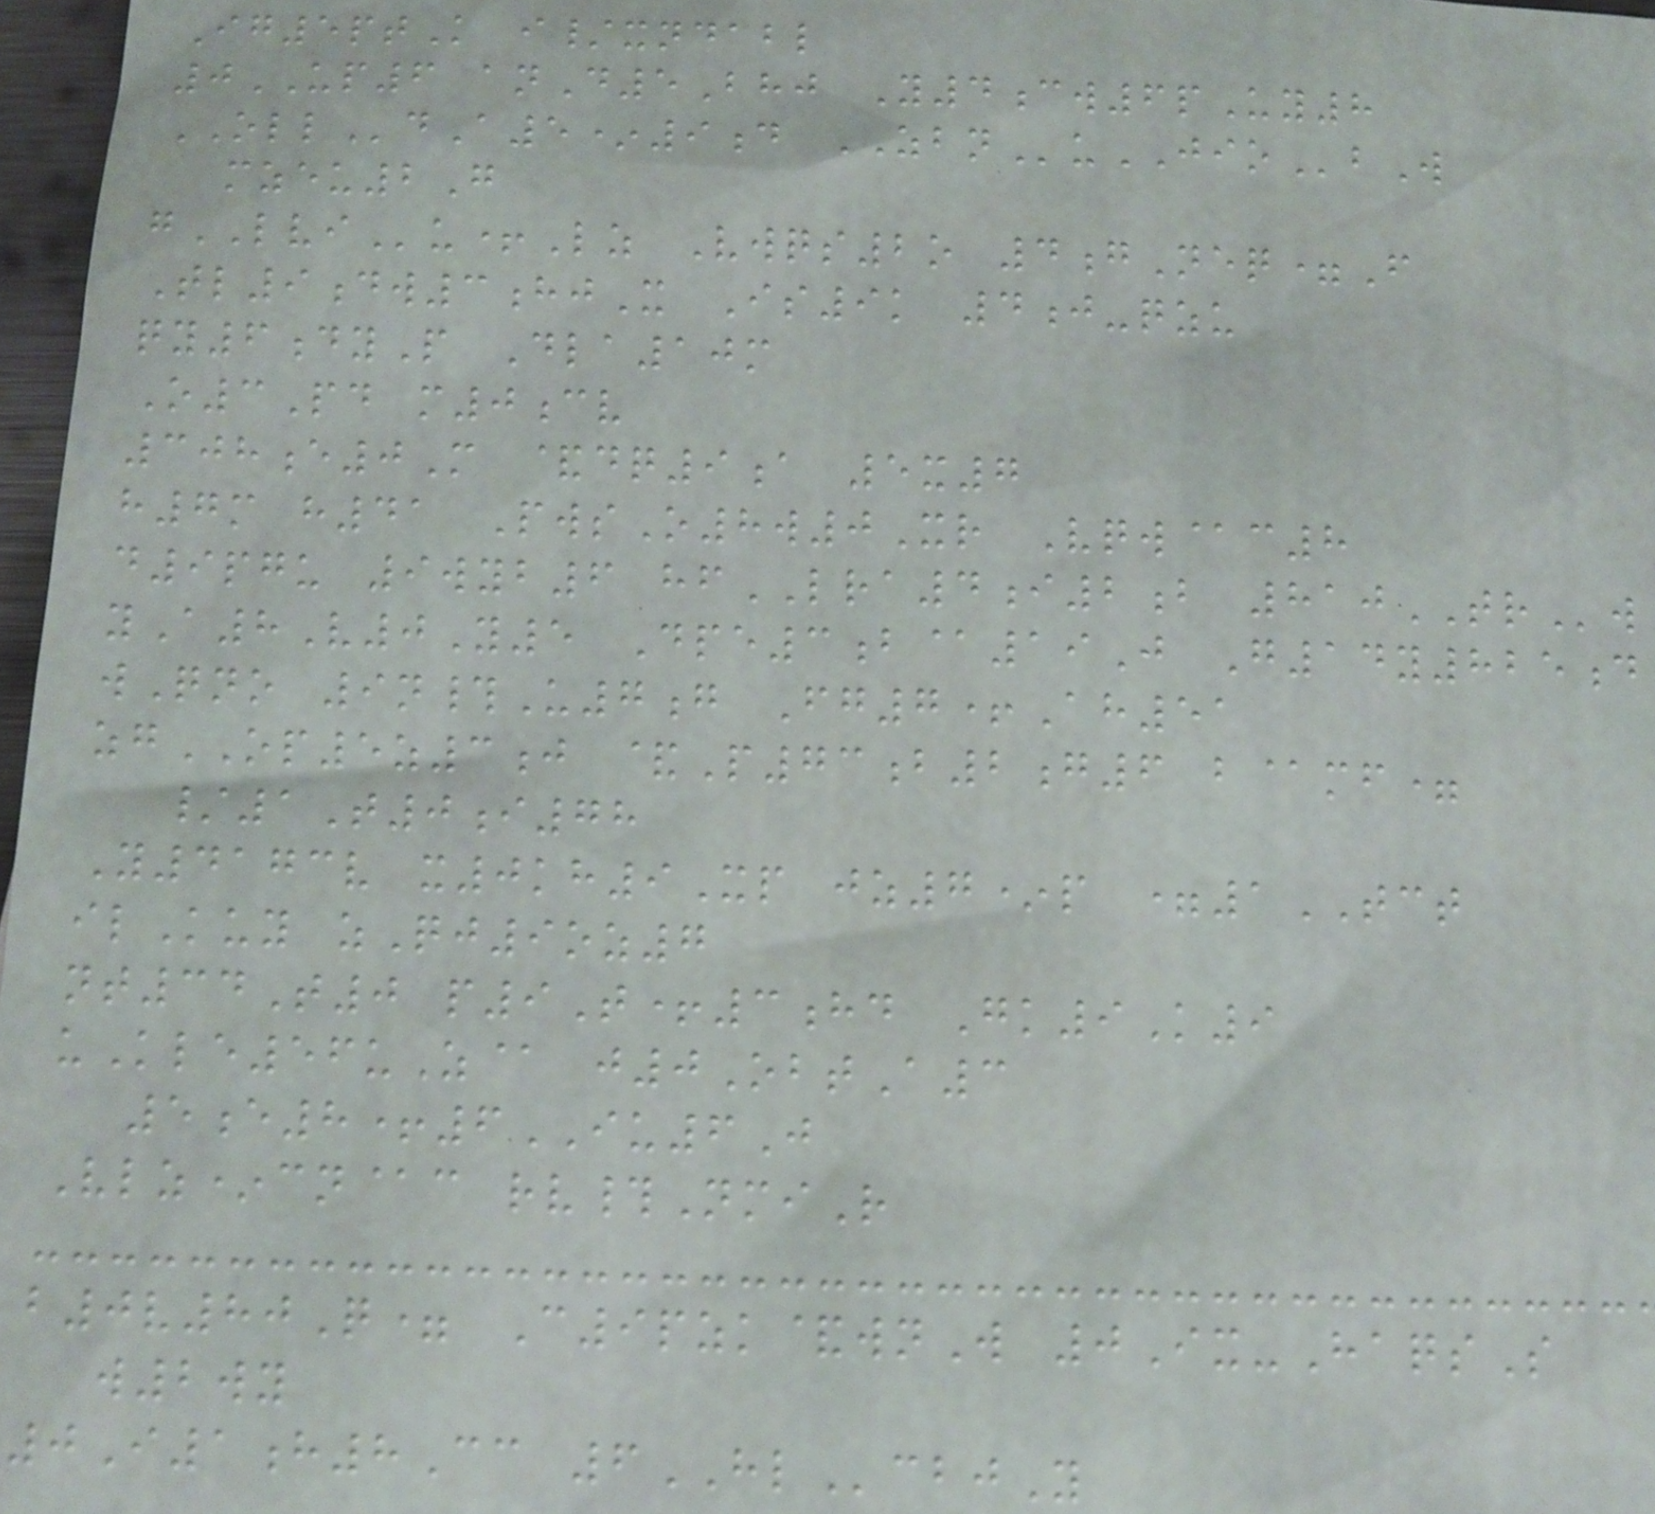Ig5ptK i/xndabl
0UP6 anD5Bhj Y4cw6pUy8
OLLdA5*9d ZBNuJIObW
mzeu2G
gLVIu+Lz Vwqs2o 4gNeq=F
Tl9dw3hjX Is9k 4j-qzu
qy6dyP Dla10m
O3Pd m0cv
308e0M &dq9a 5x7
h7m h41 PwsO8w0Xr Vqw@c8
d9pgu 9wyb6 hfLRA4i2b 810TRw
yA8V0Y5 Dpe3b@19J G14y825d
wQno 9n#U7g Fg7+Ah51
zgOP5z3j &P73b2g6 b@mf=
/1T0i78
Y4173v x0kh9Xp jz7*p =1TCT
ilKuy zQj9oz7
nt34T0 p9T+3hd Gk9K9
uKle56uZ@ j0ObtA3
5e8+6IU6J
Vlz*cn@c rv#NmiR
b0v80Q= C9pzk&wnW 0Ix-HaqsS
w2wy
0I1h8Cc 6HLcbjY
